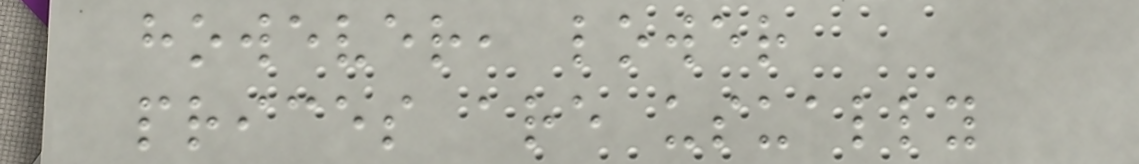however, lower
prices are usually
